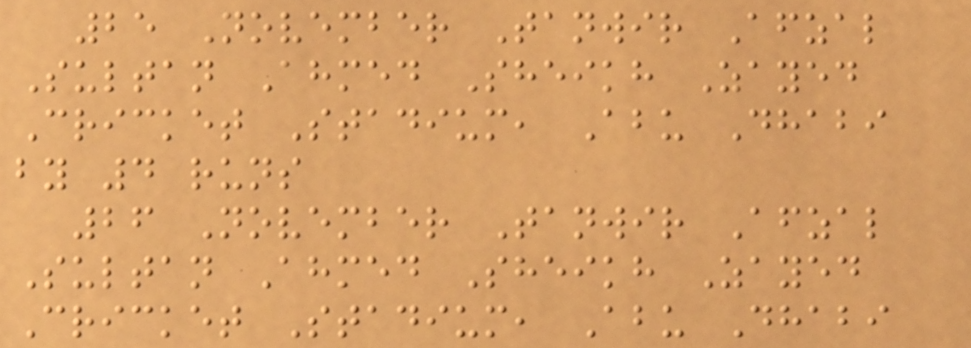25 November Tanwir Afzal
Sultan Ahmed Sheikh Zayed
Cricket Stadium, Abu Dhabi
by 4 runs
26 November Tanwir Afzal
Sultan Ahmed Sheikh Zayed
Cricket Stadium, Abu Dhabi
